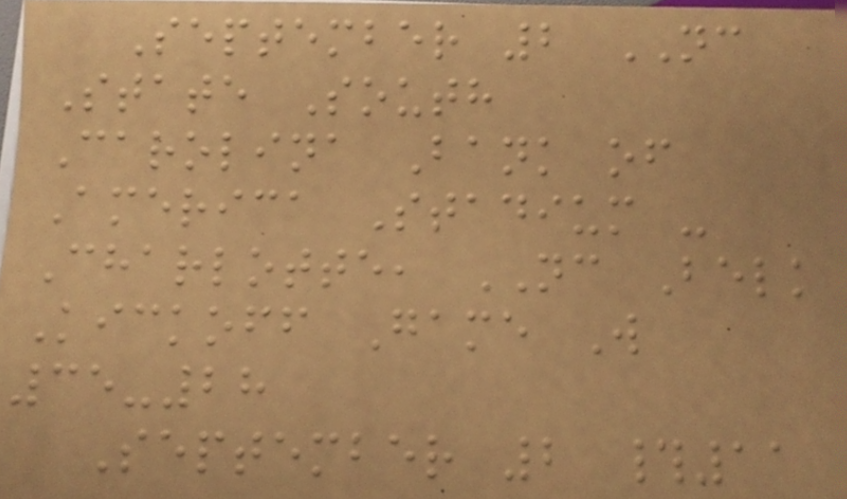September 2 NC
State South
Carolina Bank of
America Stadium -
Charlotte, NC Belk
Kickoff Game W
35-28
September 2 #11
